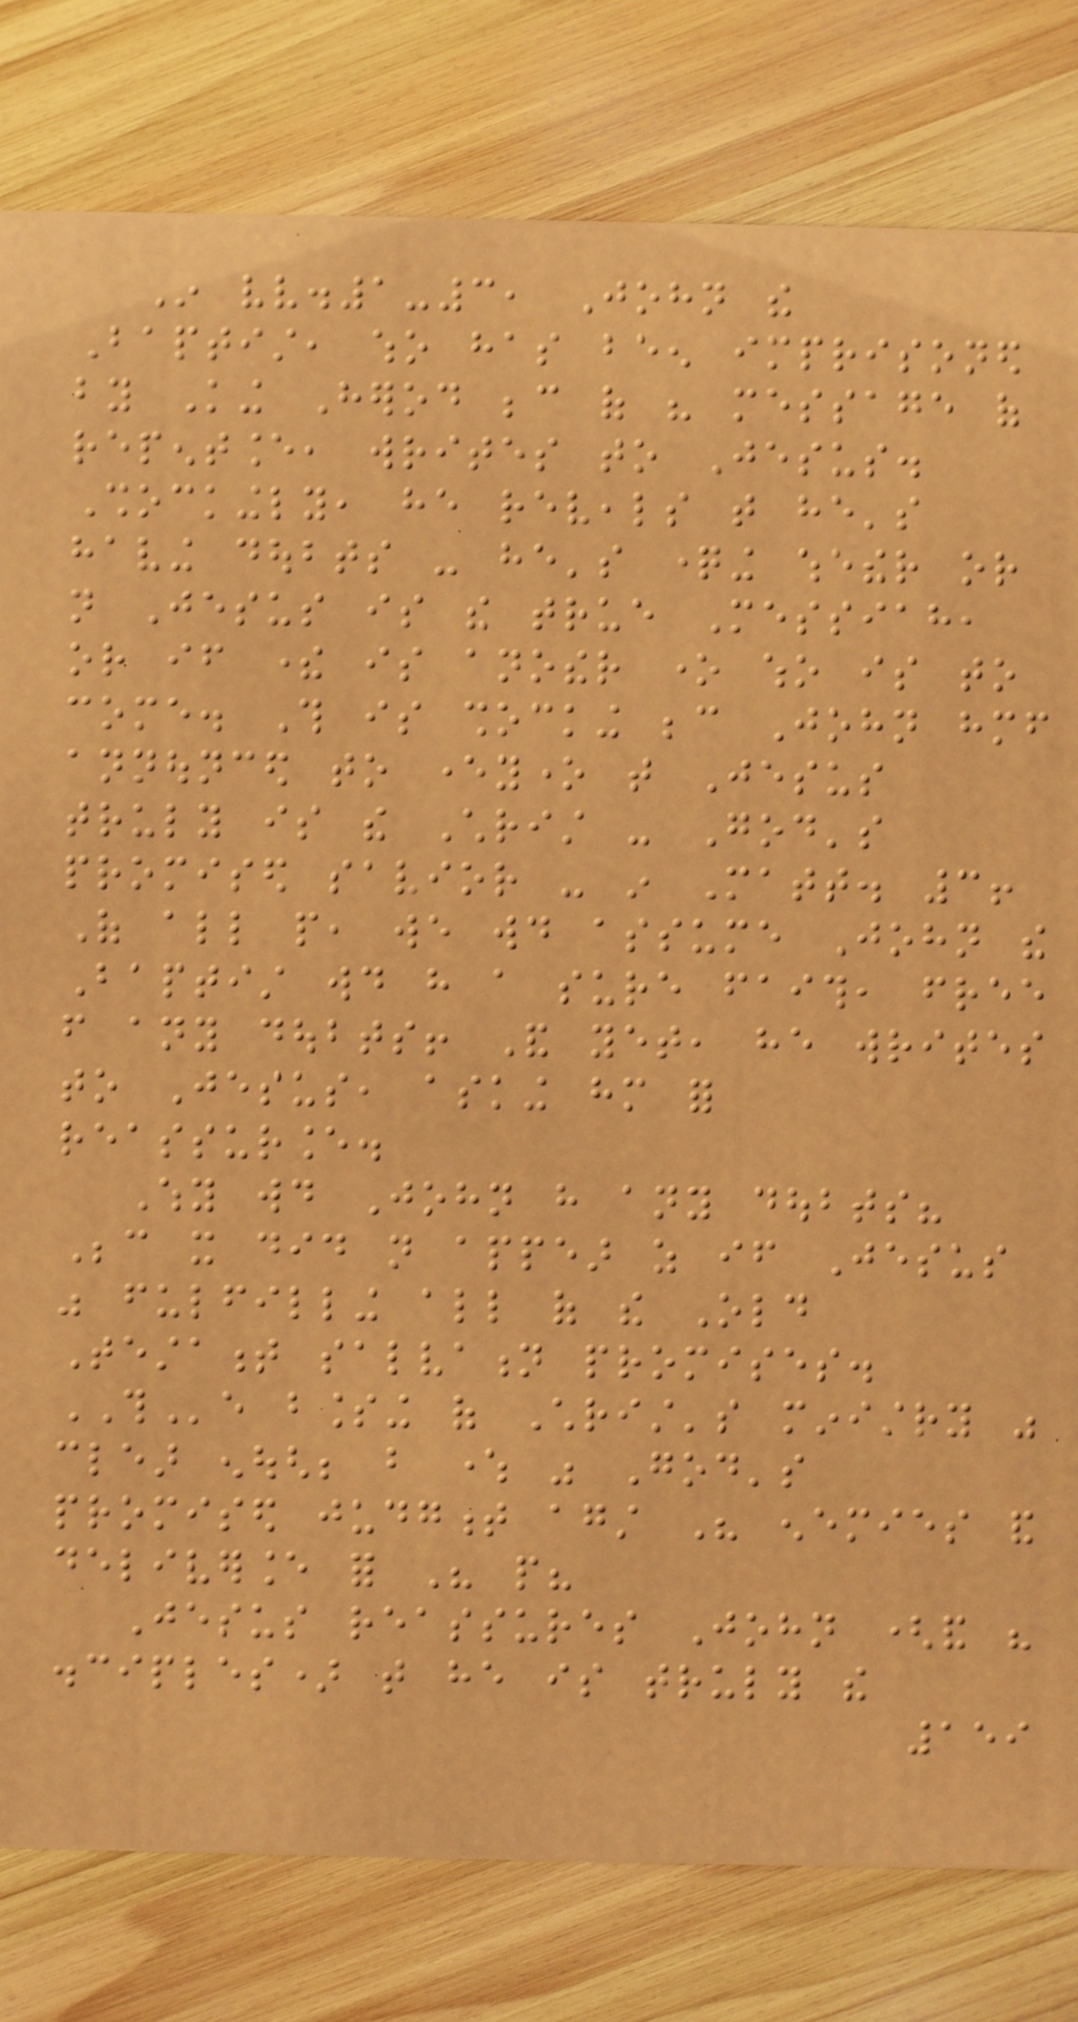In vv.1-3, John the
Baptist, who has been imprisoned
by King Herod because of his message of
repentance, writes to Jesus.
Shockingly, he reveals that he's
having doubts - he's questioning whether or
not Jesus is the true Messiah,
or if there is another one who is to
come. This is shocking because John himself
announced to everyone that Jesus
truly is the Christ - God's
promised savior - in Matt. 3!
Of all people, we would assume John the
Baptist would have a sure faith, free
from any doubts! And yet, he writes
to Jesus, asking him for
reassurance.
Why would John have any doubts?
Because it did not appear as if Jesus
was fulfilling all of the Old
Testament salvation promises.
THe blessing of Christ's ministry was
clear enough; but where was God's
promised judgment against His enemies and
deliverance for His people?
Jesus reassures John (and his
disciples) that he is truly the
159
